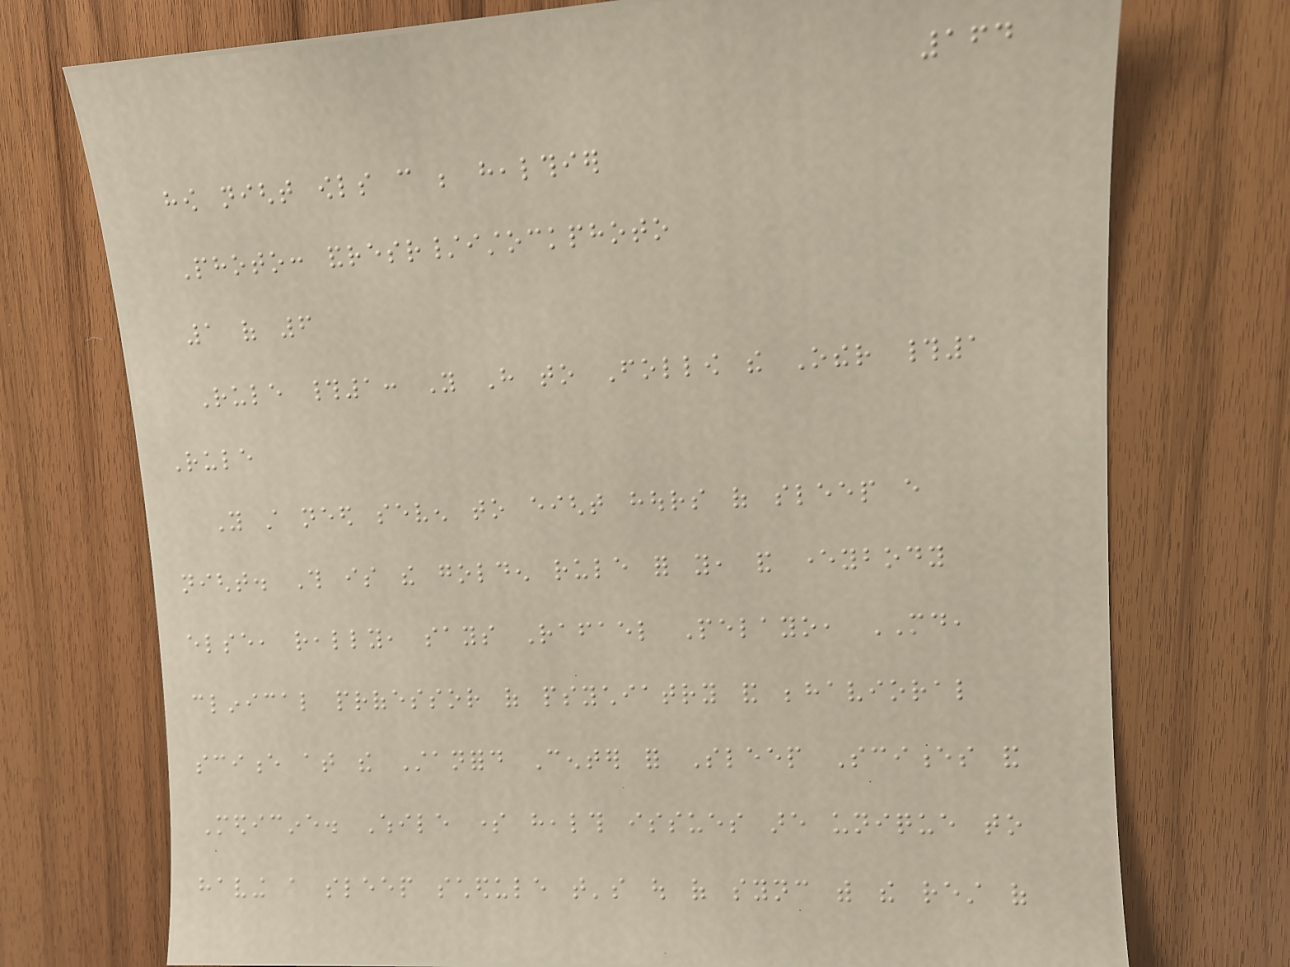164
how night owls can be healthier
Photo: andresr/istockphoto
1 of 6
Rule #1: You Have to Follow the Other #1
Rule
You still need seven to eight hours of sleep every
night. This is the golden rule for you, and everybody
else, really, says Rafael Pelayo, MD,
clinical professor of psychiatry and behavioral
science at the Stanford Center for Sleep Sciences and
Medicine. While some health issues are unique to
having a sleep schedule that's out of sync with the rest of
